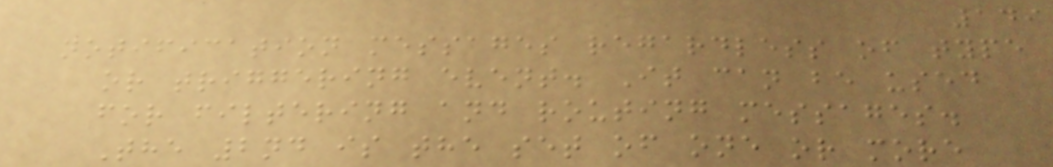149
notification messages regardless of type
or triggering event. It can be used
for filtering and routing messages.
The 2nd is the set of one or more
